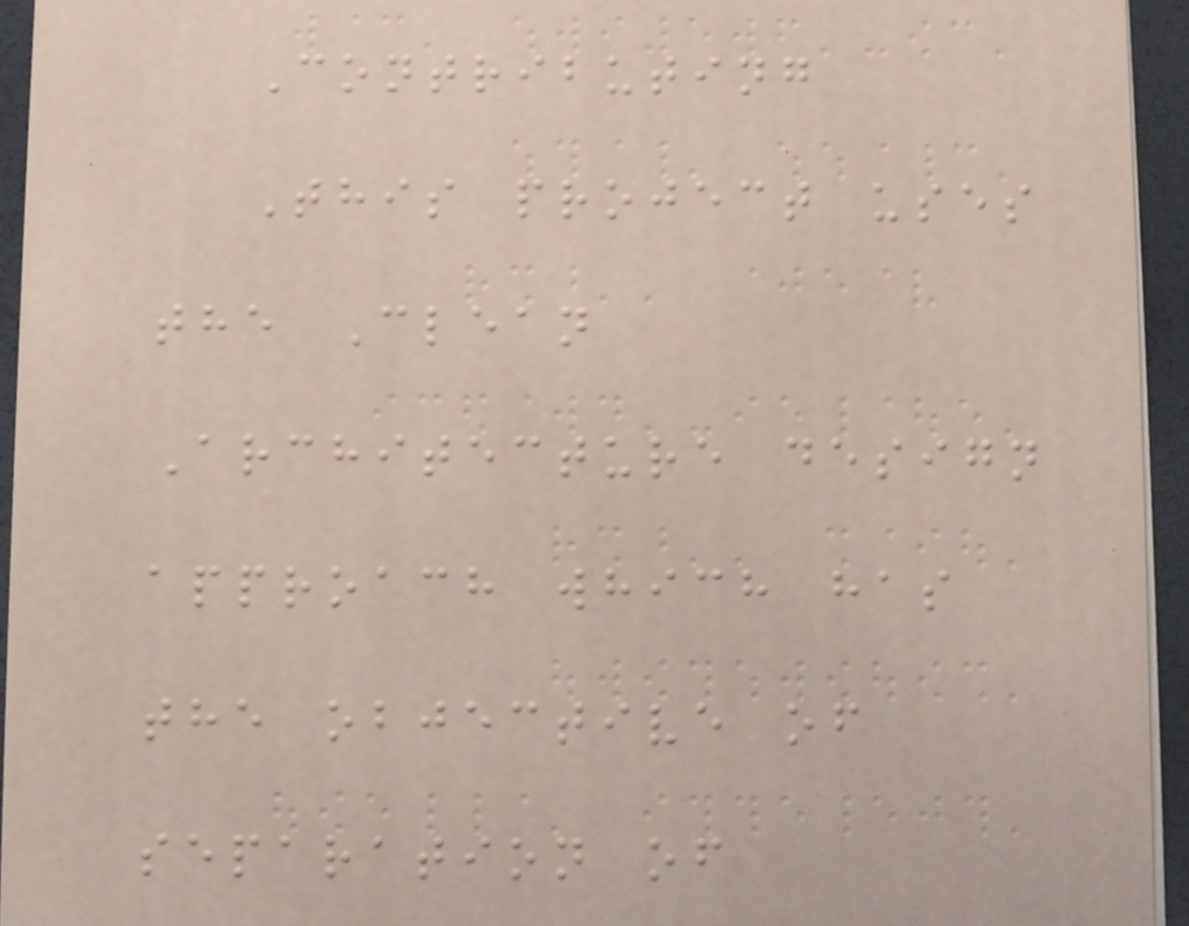Contributing
This project uses
the Clean
Architecture design
approach which has
the objective of
separation of
